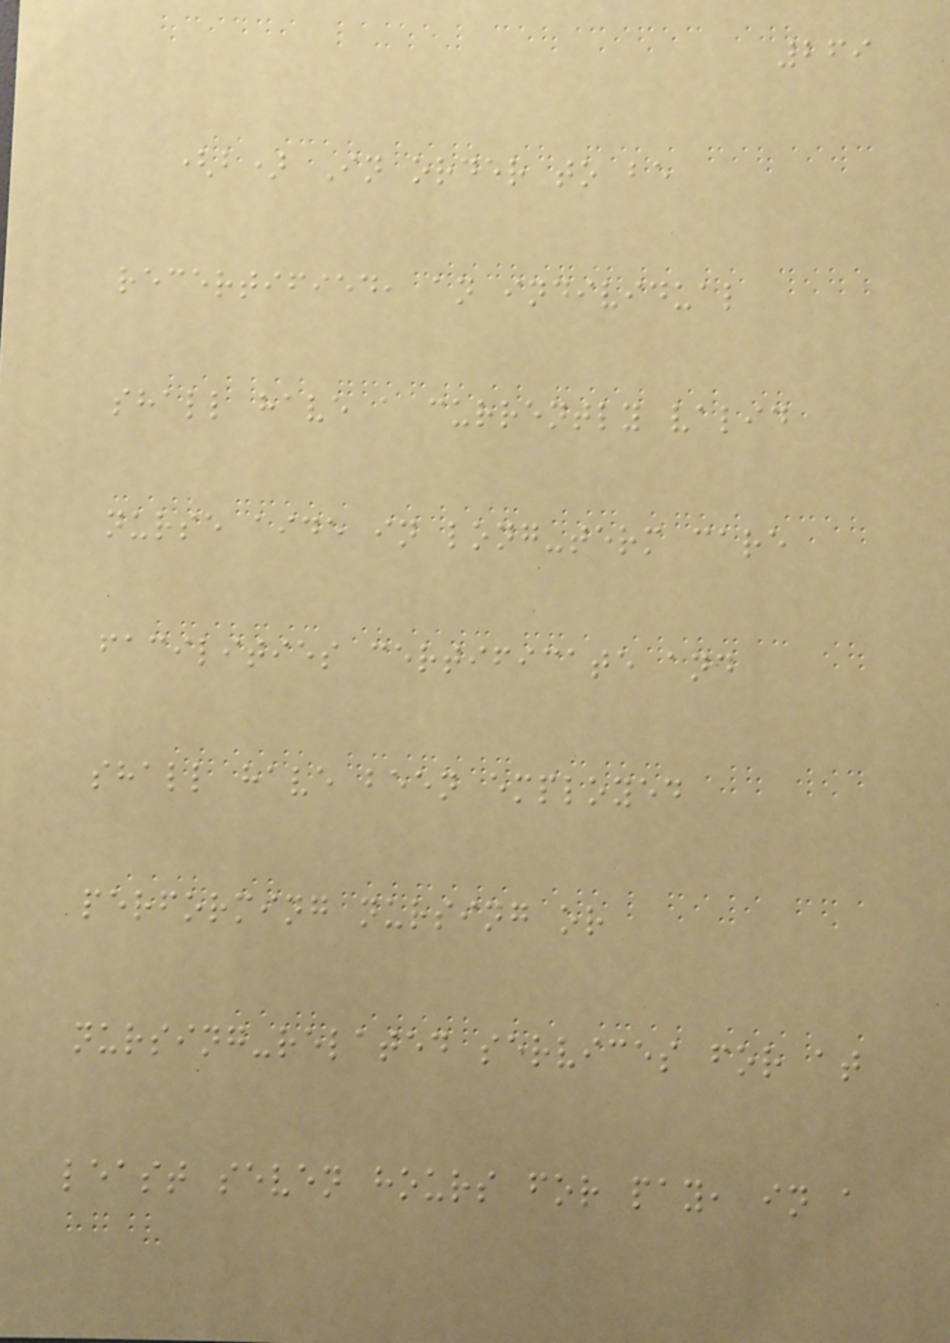269
(b) In order to be
recertified, an individual
shall have a currently valid
nurse aide in long-term care
facilities certificate and
shall have been employed
performing nursing or
nursing-related services for at
least seven hours for pay, in a
